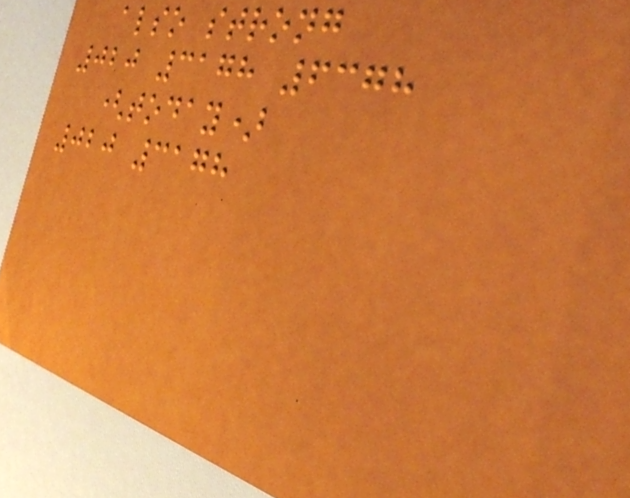also strong
020 3178 6378
(today)
020 3178
